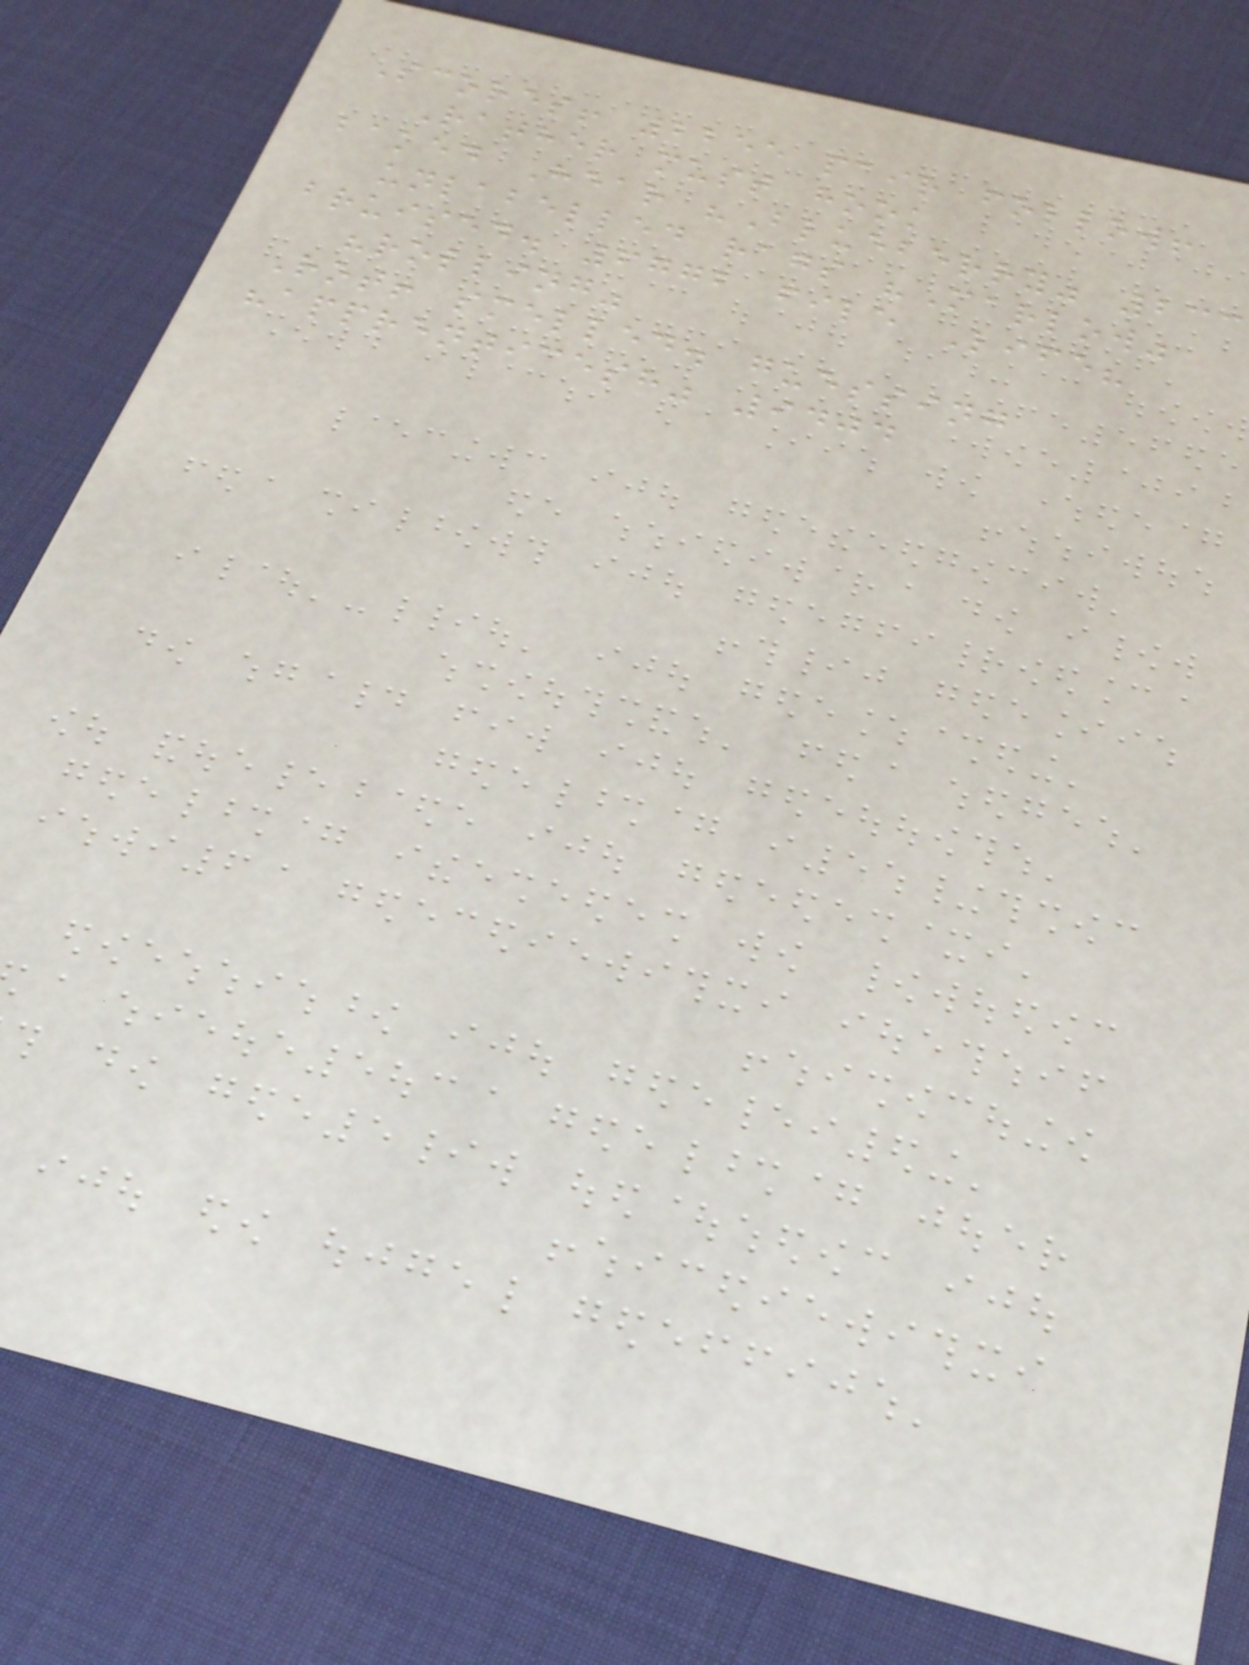Scores! 2255 pair follow!
Rather must hook
baked Hear "Blueberry" 233
unlabelled rags "Marlow"
bruised. 6772 file Life?
"rolling"
Rot! smelled. guessing
"apprenticesh" 9404
